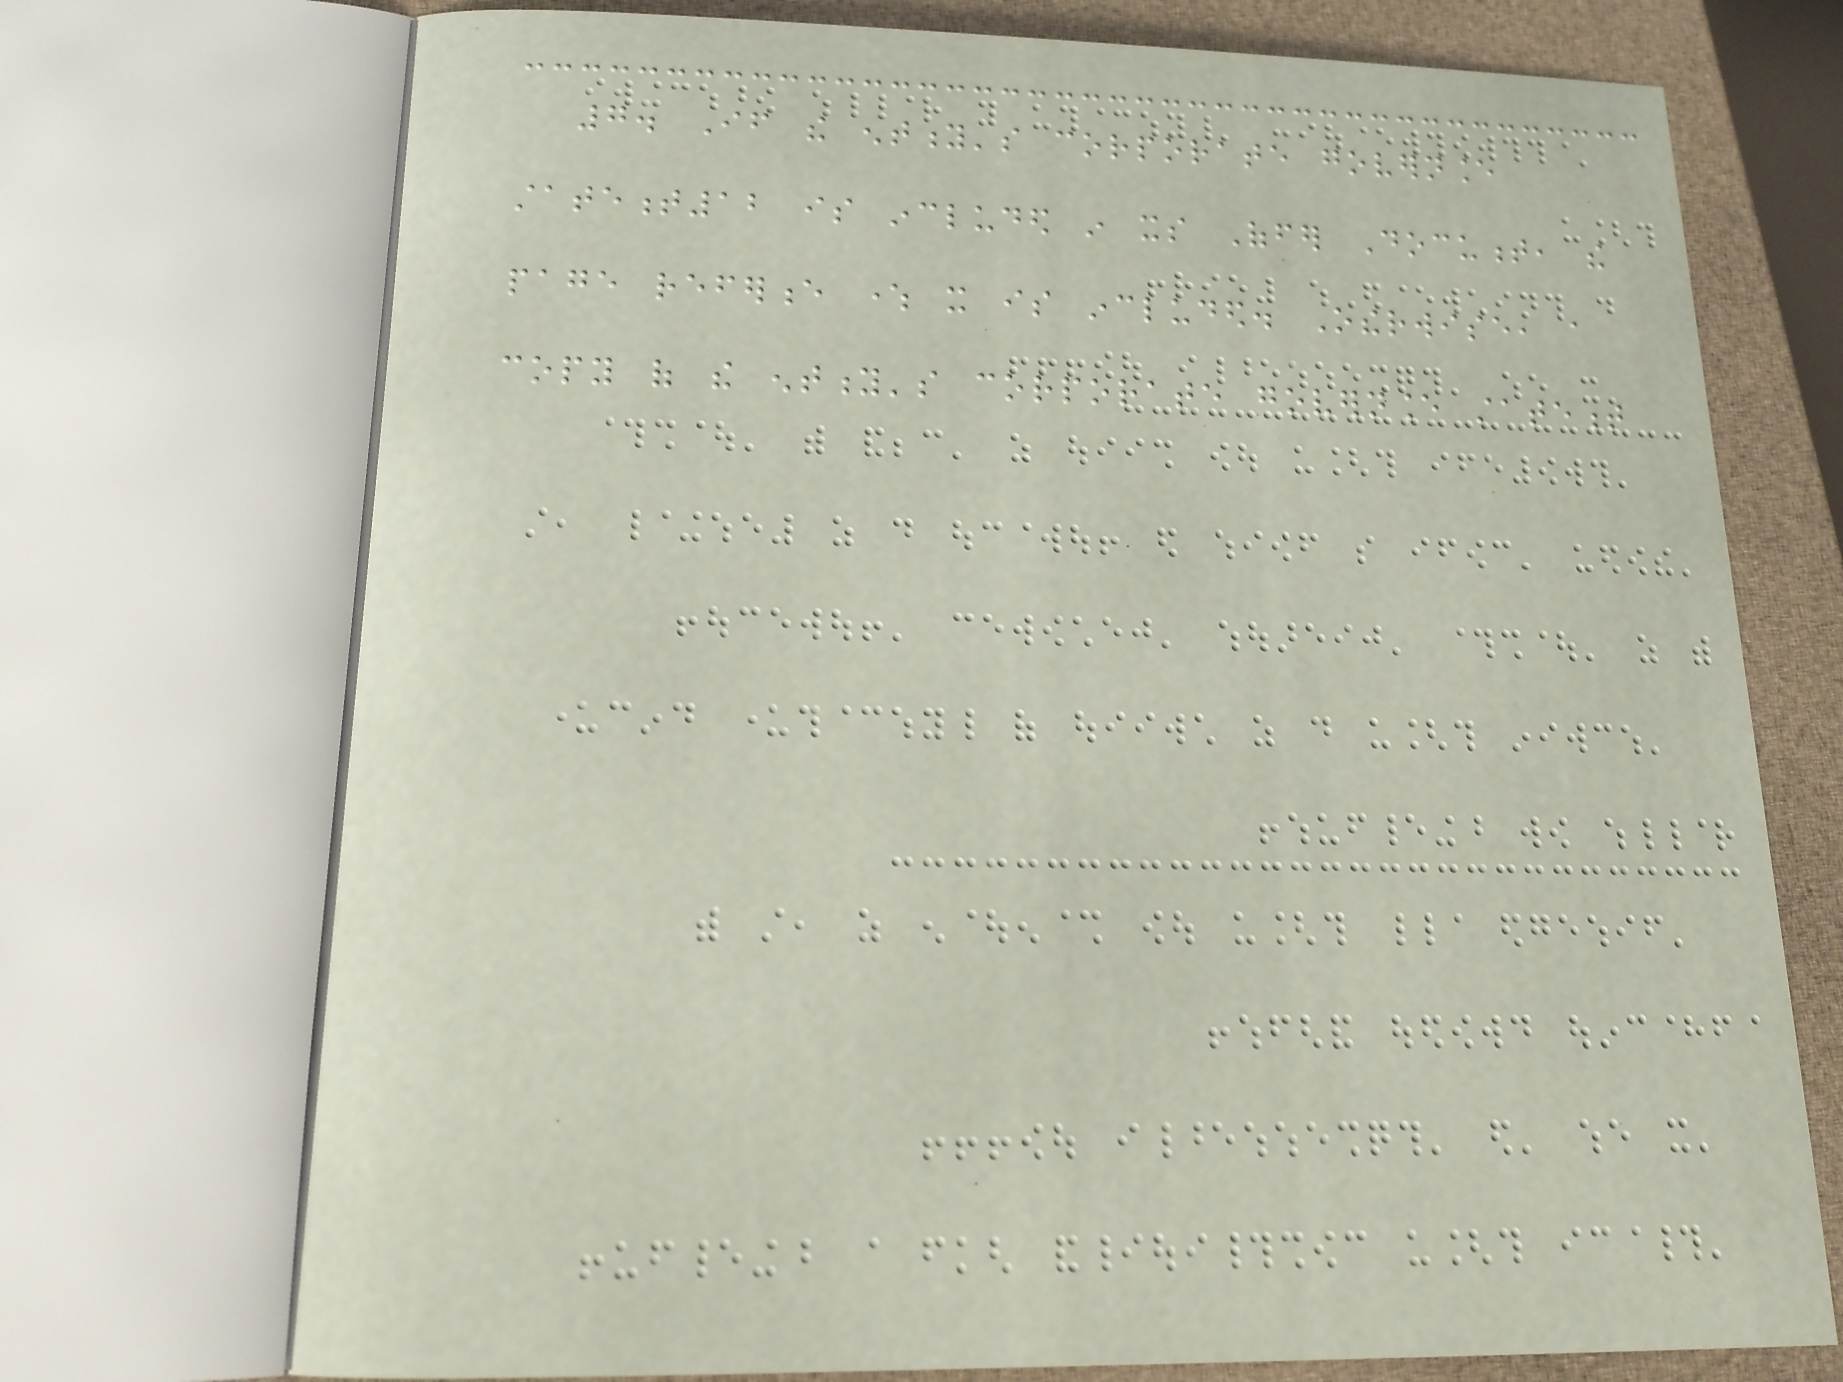7. If the entity's corporate governance
statement12 is included in its Offer Document, the
page reference where it is included. Otherwise, a
copy of the entity's corporate governance statement
